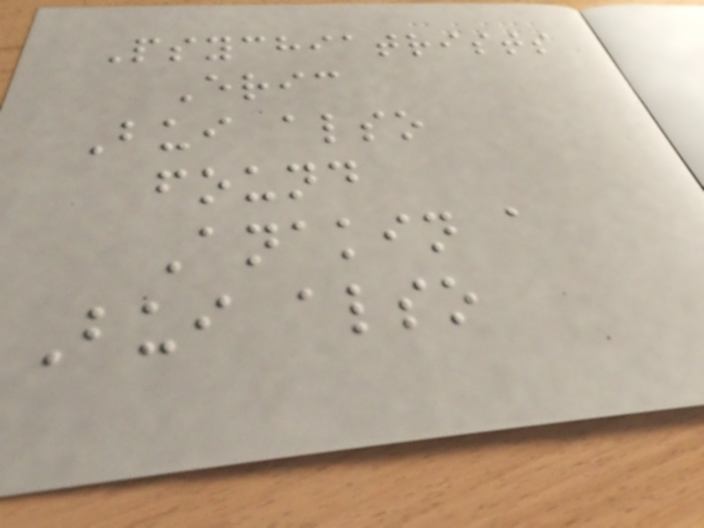Psychiatrists
Eric
Bui also
found
Anakin a
Bui also
